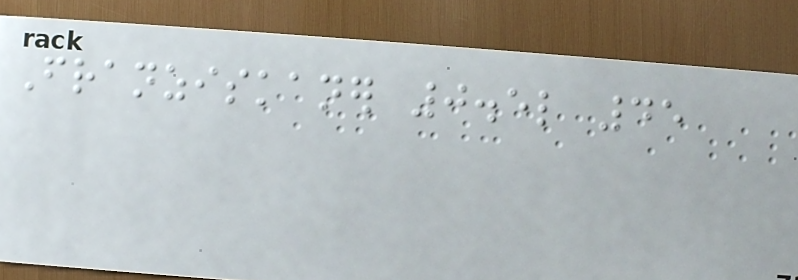Franziskaner 0.5l 45
